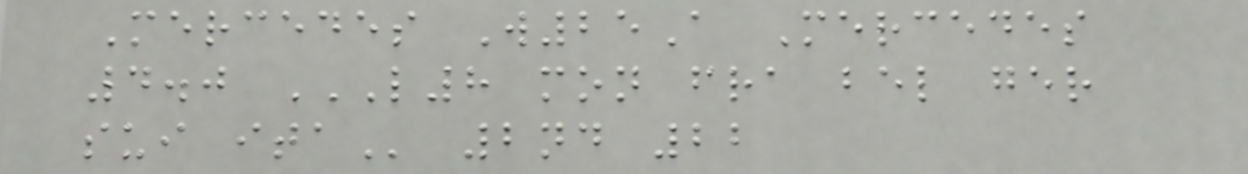Mercedes W25A Mercedes
4.0 L8 MON FRA BEL GER
SUI ITA 2nd 22
